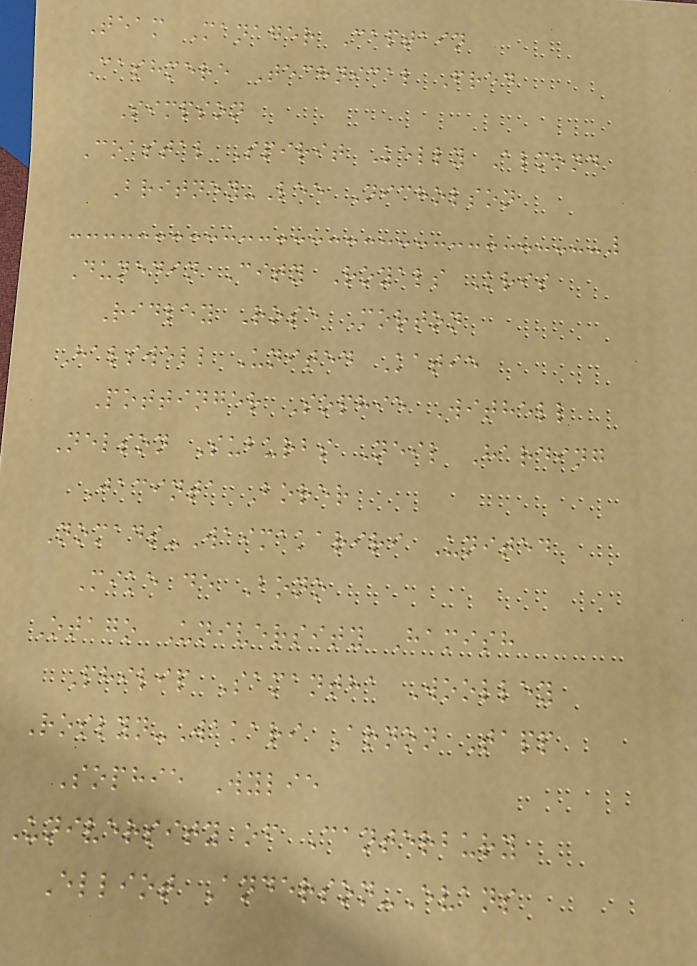Team Manager Captain
Cashmere Technical Fred
Simpson
Coastal Spirit Kelly Almond
Britney-Lee Nicholson
Dunedin City Royals Kris
Ridley Rose Morton
Halswell United Katie
Pottinger Sophie Withell
Nelson Suburbs Neil Harding
Jacinta Borer
Nomads-Waimakariri United
Mike de Bono
Otago University Hamish
Philip Samantha Woolley
Roslyn-Wakari Arnon Tapp
Sophie Wylie
University of Canterbury
Elliot Anderson-Evans
